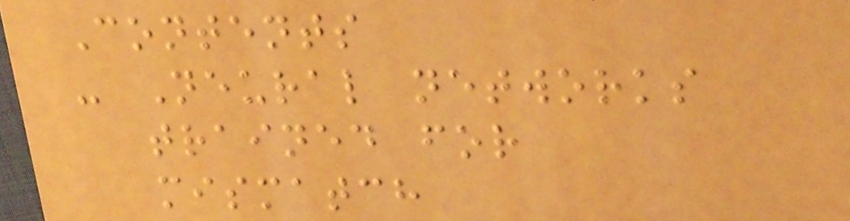Contents
- Neural networks
trained for
mismatch
